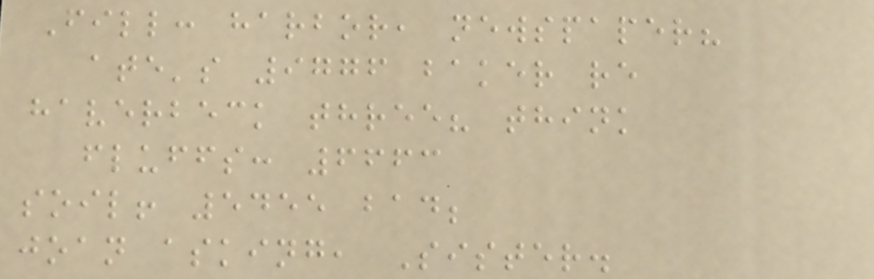Fill: harbor, newspaper?
ate's 9776 baker re
haverbeck three? think
fluffs: 6663
soil! 5455 bad;
joan asking, Sister.
